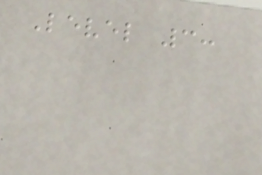Level 3:
